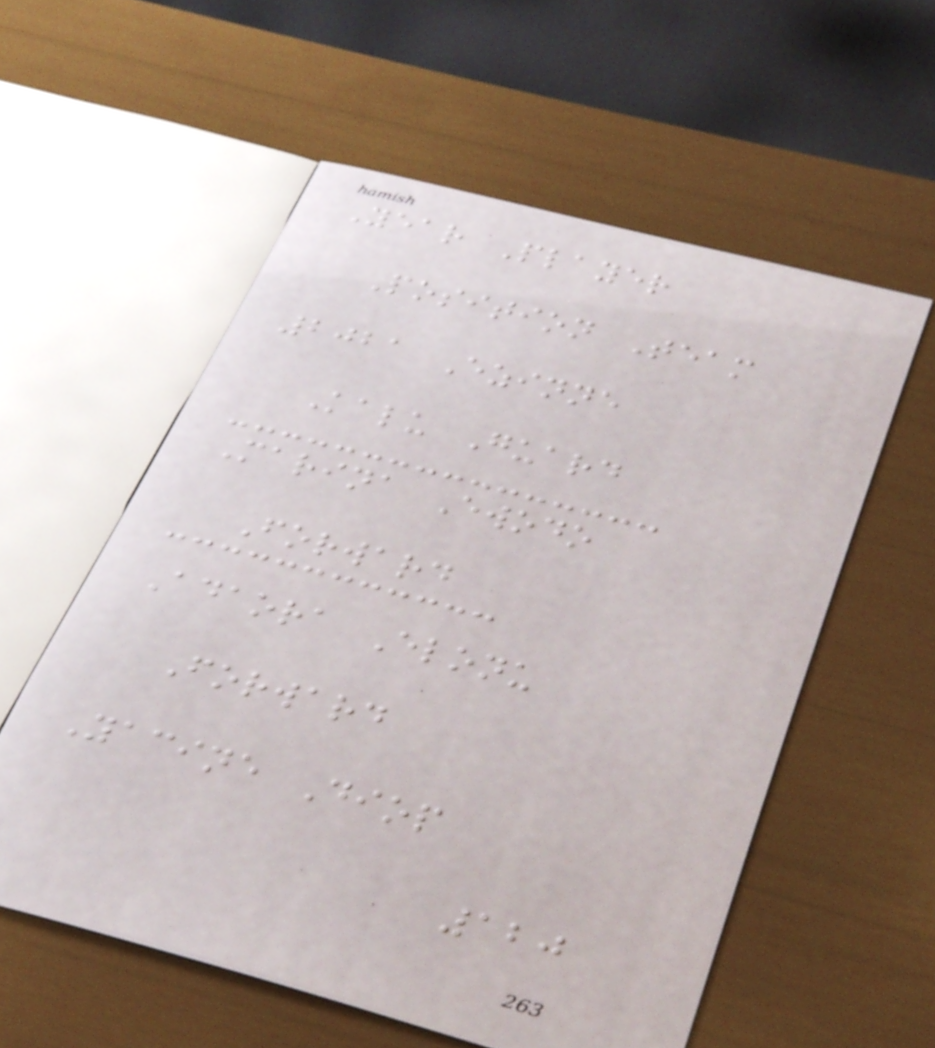Year Player
Position Team
2021 Ezinne
Kalu Guard
Marina Ewodo
Forward
Adaora Elonu
Forward
Yacine Diop
120
